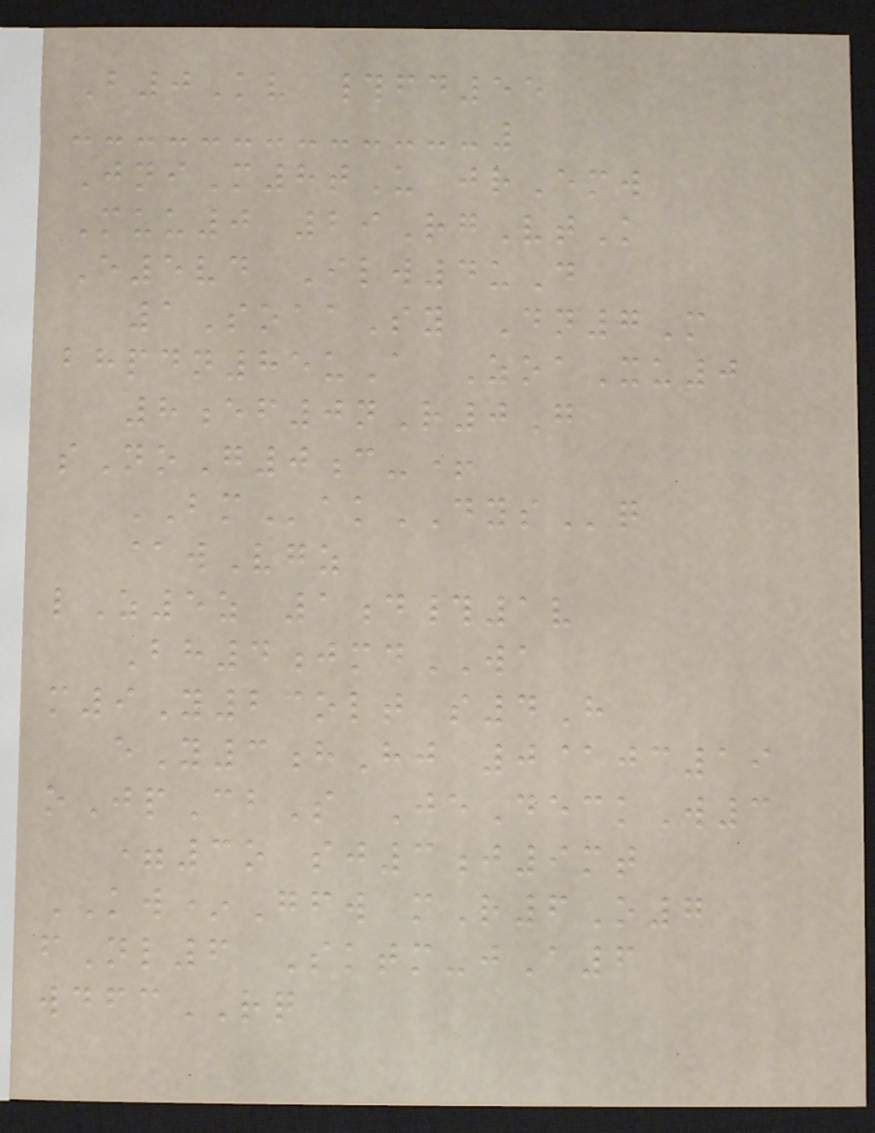B0Kv #fd55
JniM8tU jrEmw
Muu0 29RgVtK
E5vd Ilw4uD
1SoaaSy Dn7M
bhpdn85uA ZoaXu0
8ef0nR0G
sNoG0c-+
BMakDYSq
@wVgz
lZ5z 1d#1v
Bh4jmdWA
m9Y23olt s4H
eY3hHj 0@jc19
oJpCbS JeDeckW3
=3o sj3j9mt
KW*Gfw mR6O7
fNl6 Sktm-jA6
wdfcRQ
